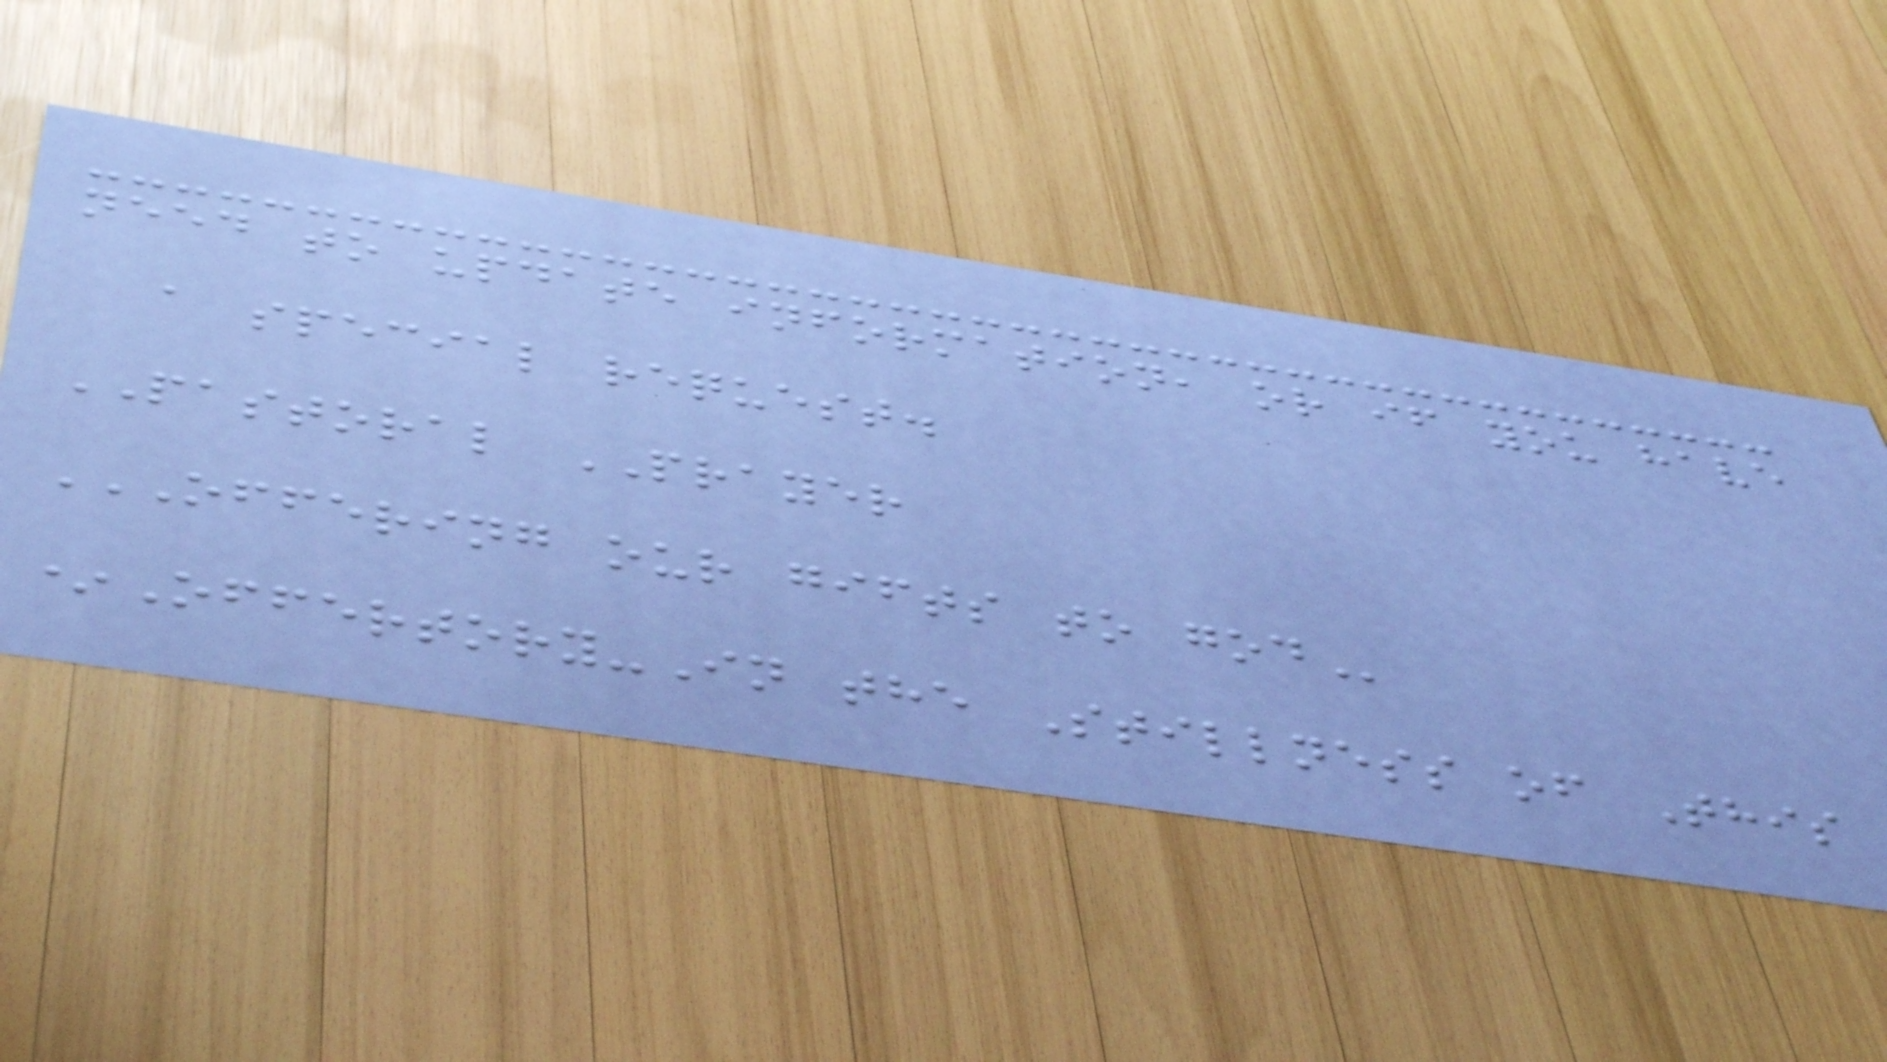need to update information, or if you have
a special request.
PASTORAL PRAYER
OFFERING OUR GIFTS TO GOD
*Offertory-In the Stillness of This
